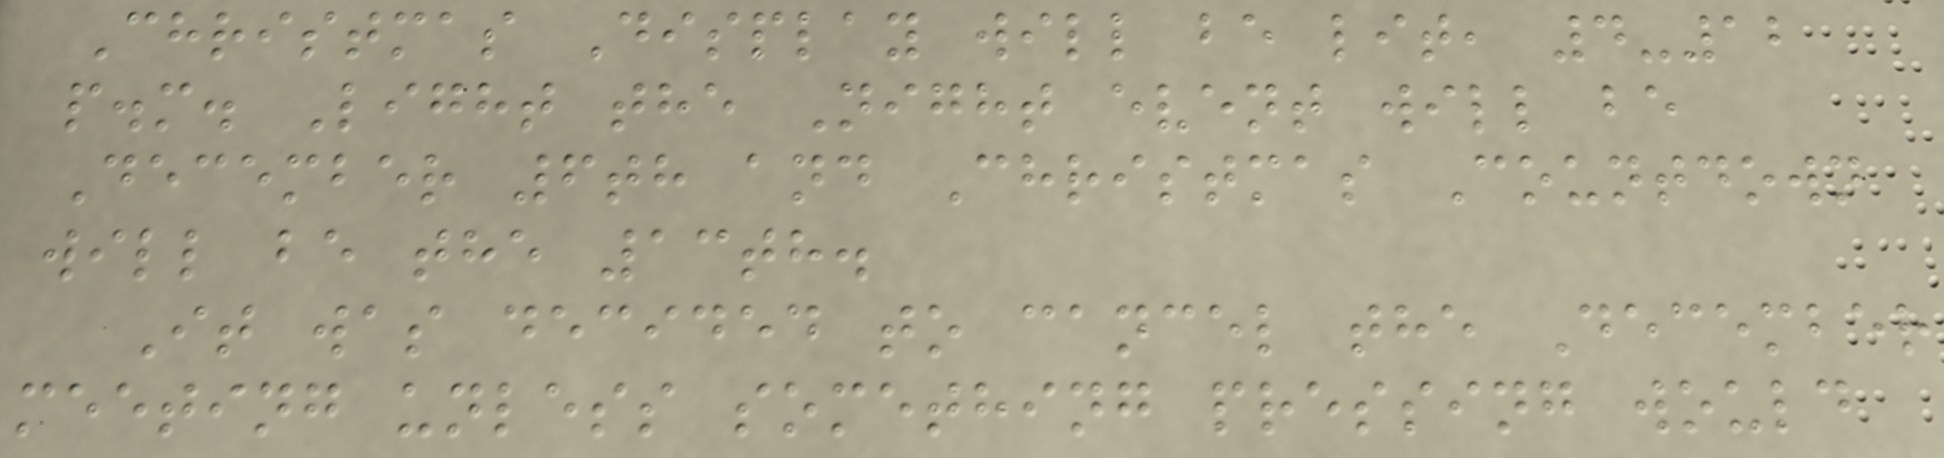Christmas Display will be lit, 4-12
p.m. Light the Night event will be
December 6th and Christmas Countdown
will be the 13th.
It was decided to cancel the December
meeting unless something pressing would
